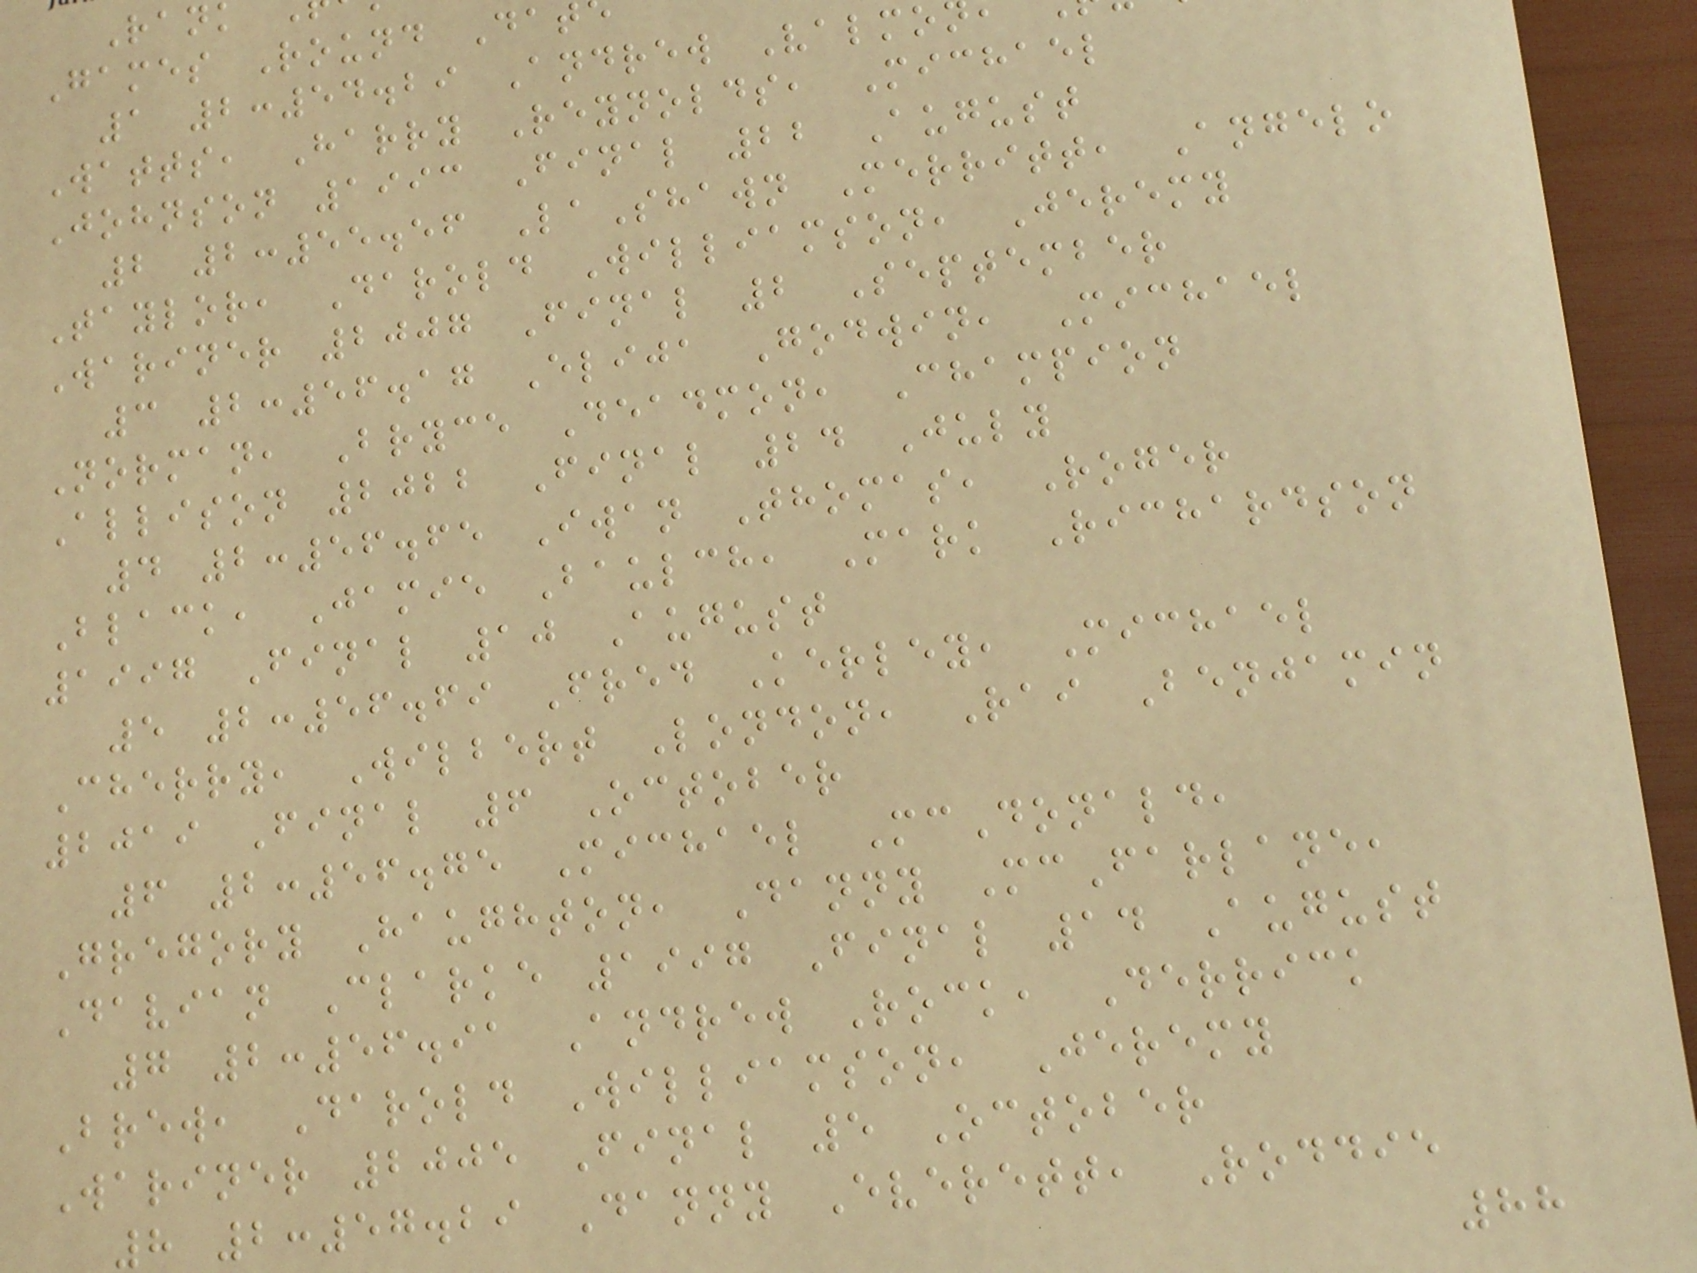Games Round Dat
1 2:54.29 Andrew Valmo
Watts, Harry Reynolds, Michael
Johnson 1993 Final 22 August
2 2:55.56 LaShawn Merritt, Angelo
Taylor, Darold Williamson, Jeremy
Wariner 2007 Final 2 September
3 2:56.17 Elija Godwin, Michael
Norman, Bryce Deadmon, Champion
Allison 2022 Final 24 July
4 2:56.65 Iwan Thomas, Roger
Black, Jamie Baulch, Mark Richardson
1997 Final 10 August
5 2:56.69 Fred Kerley, Michael
Cherry, Wilbert London, Rai Benjamin
2019 Final 6 October
6 2:56.75 Michael McDonald,
Gregory Haughton, Danny McFarlane,
Davian Clarke 1997 Final 14 August
7 2:56.91 Andrew Rock, Derrick
Brew, Darold Williamson, Jeremy
Wariner 2005 Final 5 October
8 2:57.29 Danny Everett, Roddie
88
